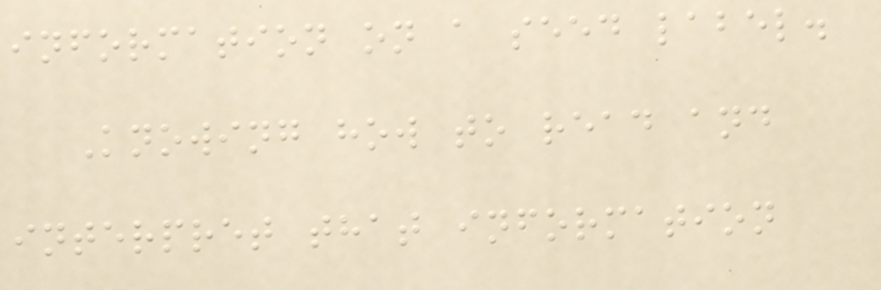information on a seed label.
Knowing how to read and
interpret that information
